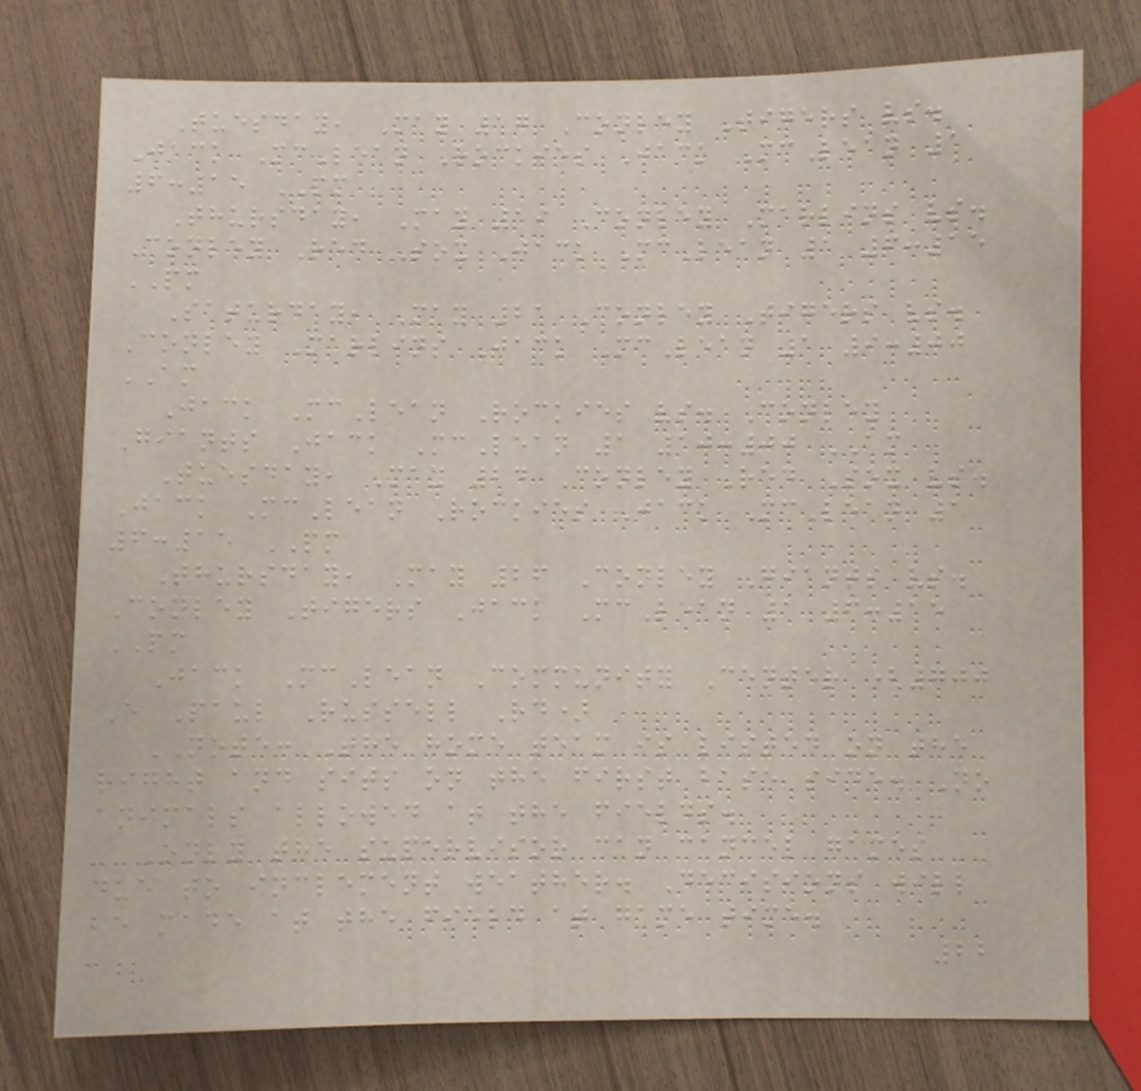Tuesday, May 17 Conley Tigers vs.
Jack McLean Rockies Jack McLean 1
6:15 PM
Thursday, May 19 Conley Marlins vs.
Conley Red Sox Jack McLean 1 6:15
PM
Saturday, May 21 Conley Tigers vs.
Conley Marlins Jack McLean 1 9:00
AM
Jack McLean Rockies vs. Conley
Giants Jack McLean 1 10:00 AM
Tuesday, May 24 Conley Red Sox vs.
Jack McLean Rockies Jack McLean 1
6:15 PM
Thursday, May 26 Conley Giants vs.
Conley Tigers Jack McLean 1 6:15
PM
Jack McLean Community Center (700
E Paul Russell Rd)
NOTE: The home team is listed on the
right and sits on the first base side. No
animals allowed at the fields.
Only the supervisor can cancel games
due to inclement weather. Decisions will
be made at the field at game time.
22
